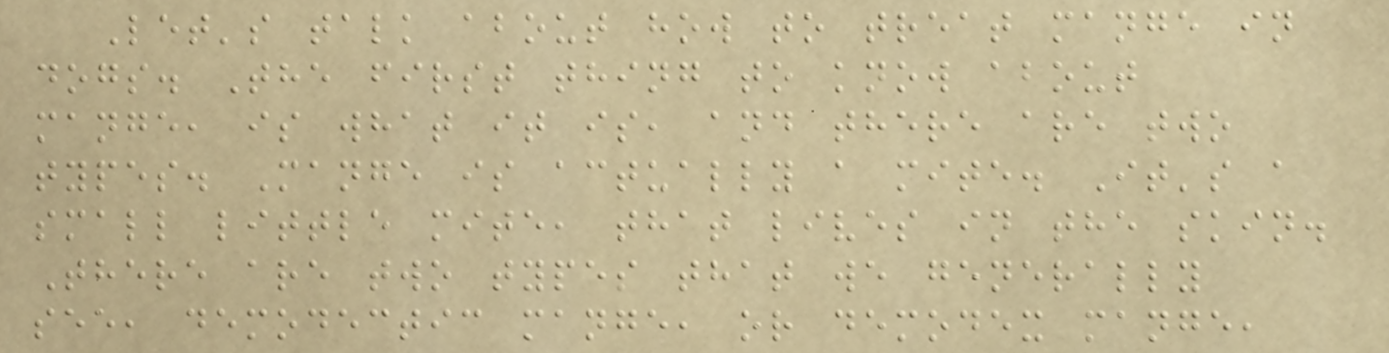Let's talk about how to treat mange in
dogs. The first thing to know about
mange, is what it is, and there are two
types. Mange is actually a mite. It's a
small little mite, that lives in the skin.
There are two types that we generally
see, demodectic mange, or demodex mange,
